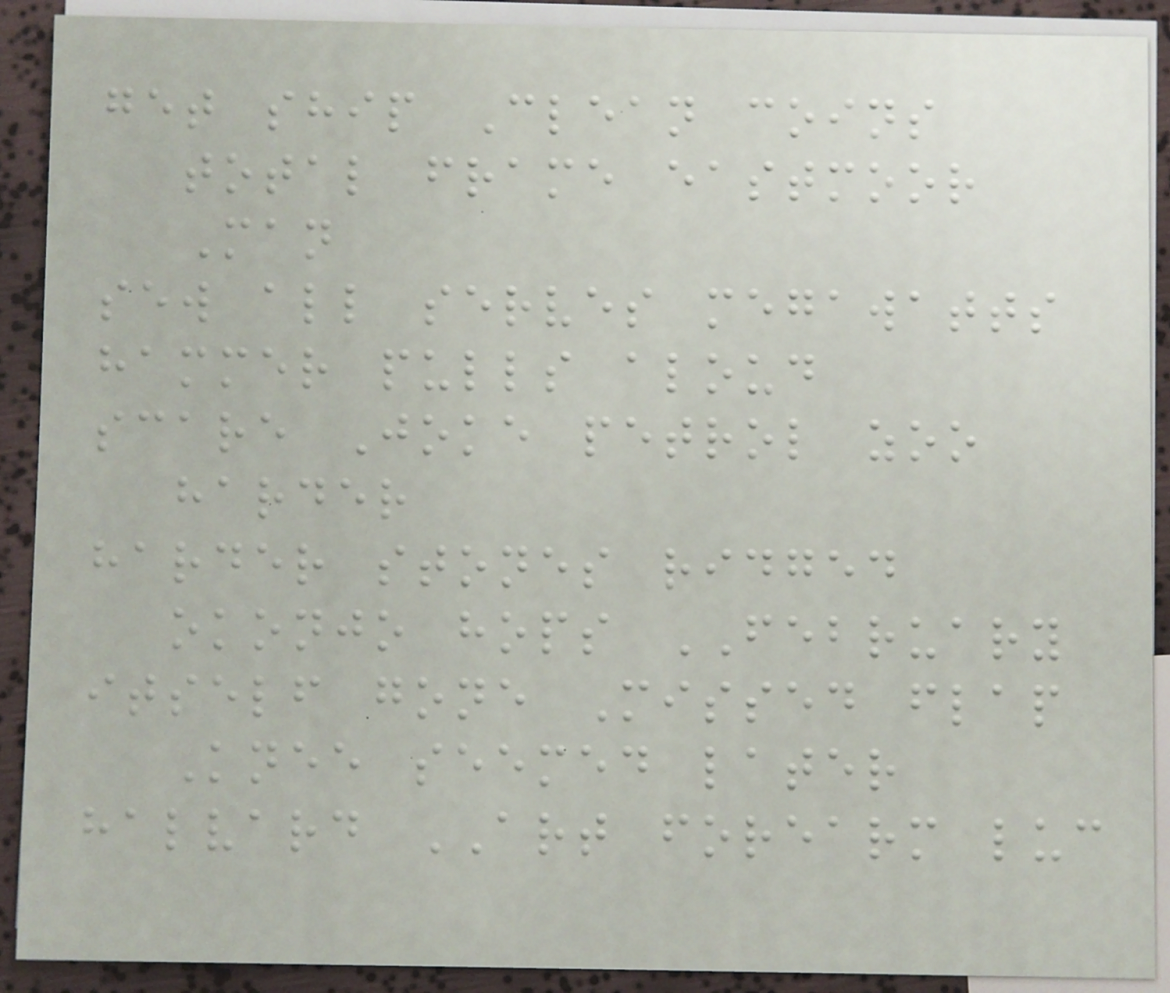get ship Clean coins
total frame eastmoor
Man
sew all serves megawatts
hammer pulls aloud
scare Joke petrol zoo
harder
harder stones ridged
okonjo hops FEBRUARY
itself gone Missed flap
Knee seemed later
halvard ART forearm luc
